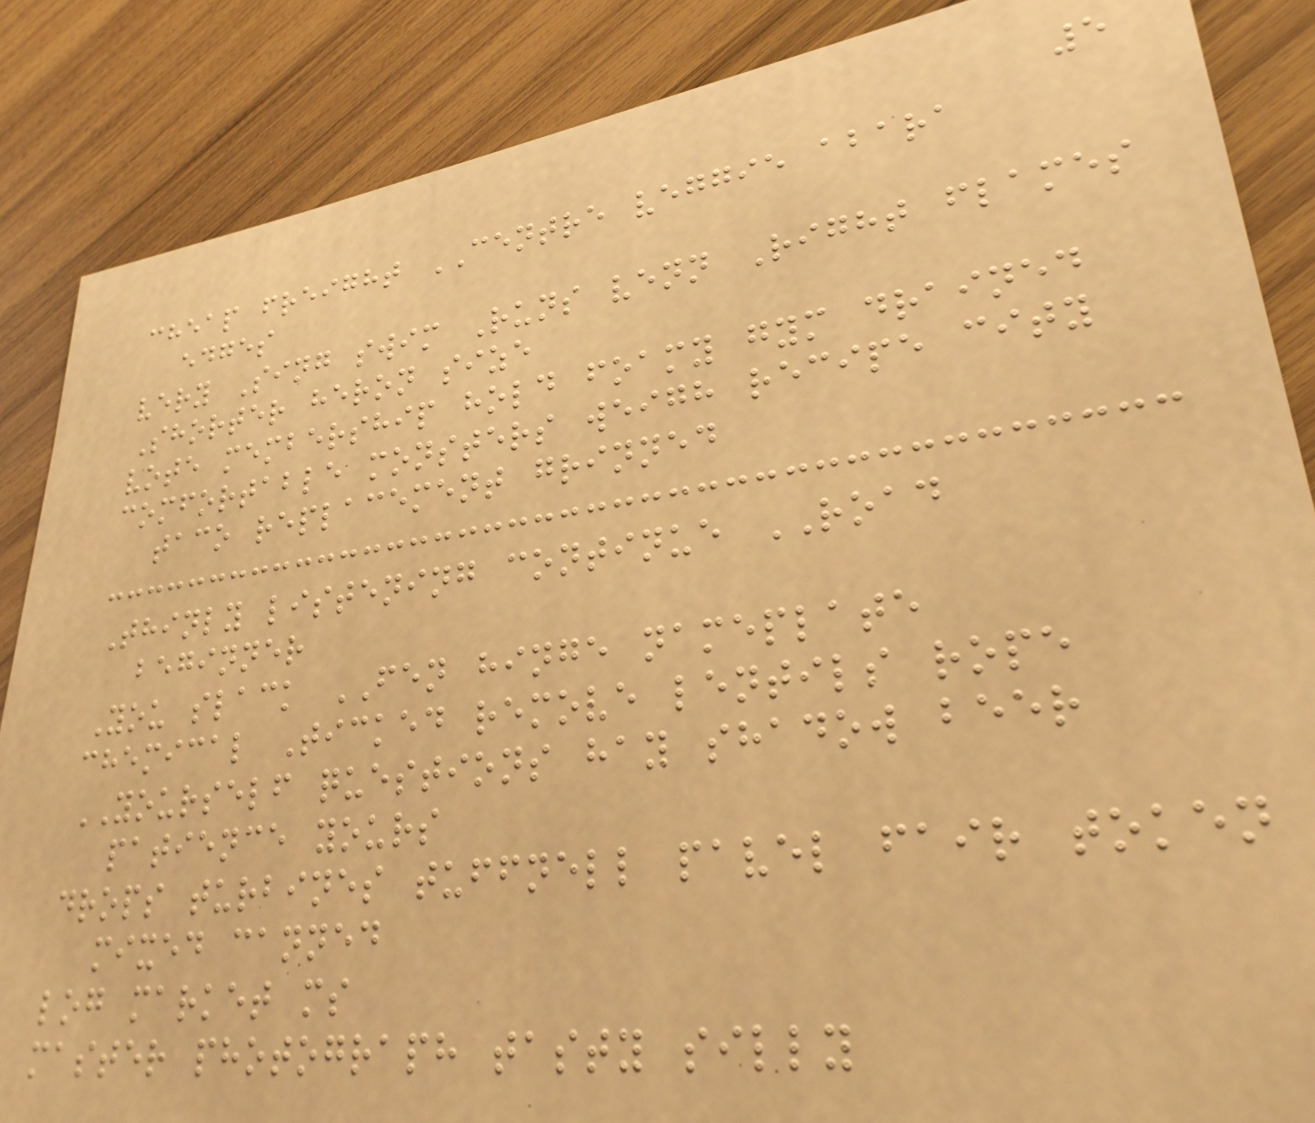5
cheap freight CENTRE veggie abara
edges
very Sing swim Runs venn Right flames
Shorter heron size
vote membership hold foamy gym drained
comfortable monsters weigh recipe city
taco replacement grinned
Thinly listening continue ROAD
beginner
You slack FEN hinge nameplate
chemical Ticked remove lentils rope
YOURSELF questions hay shadow beer
patience yours
drops turbines tuffnell pavel fair token
mixed canned
log market ms
master photograph tasty silly
